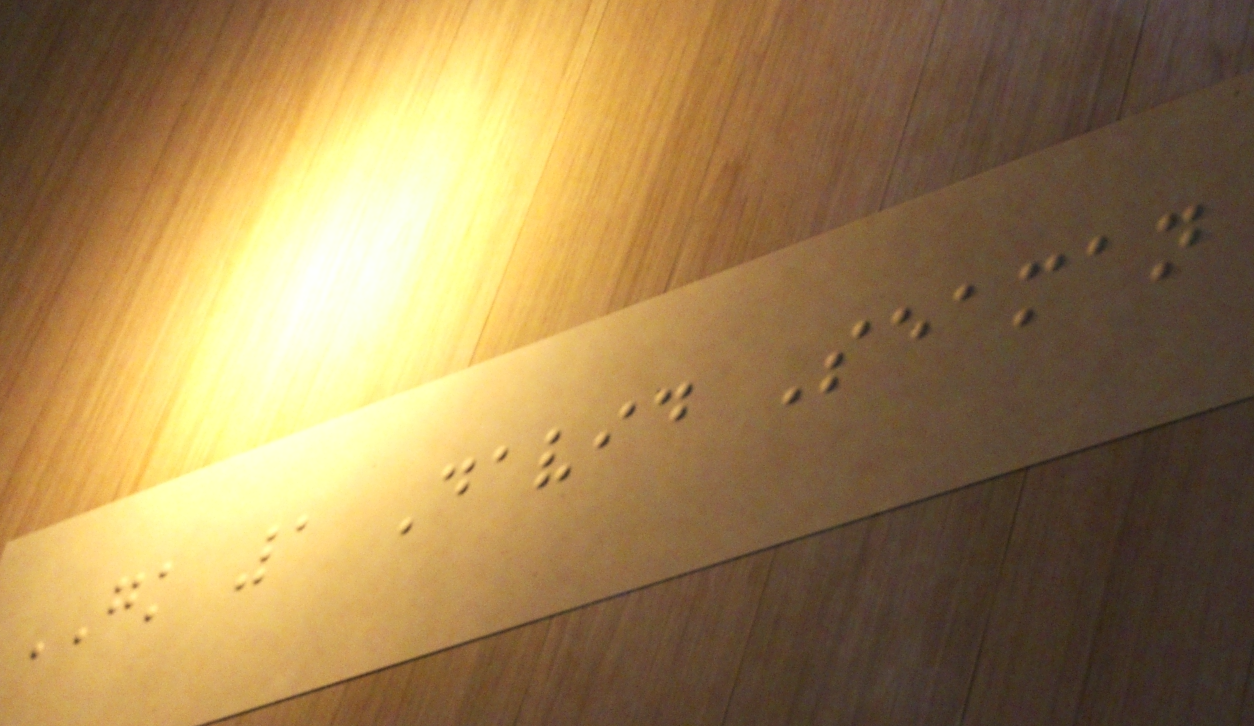GK 1 David Seaman
